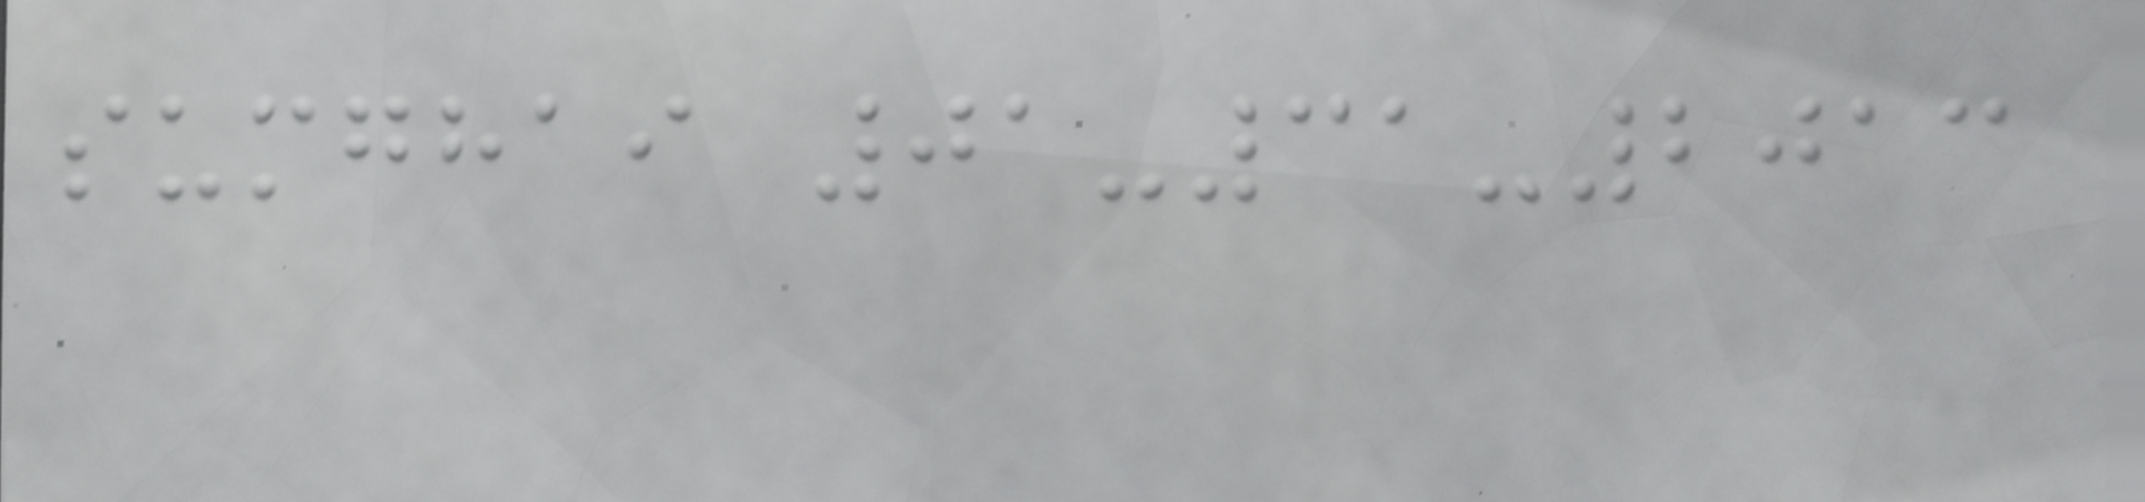sumghai 01-31-2013
